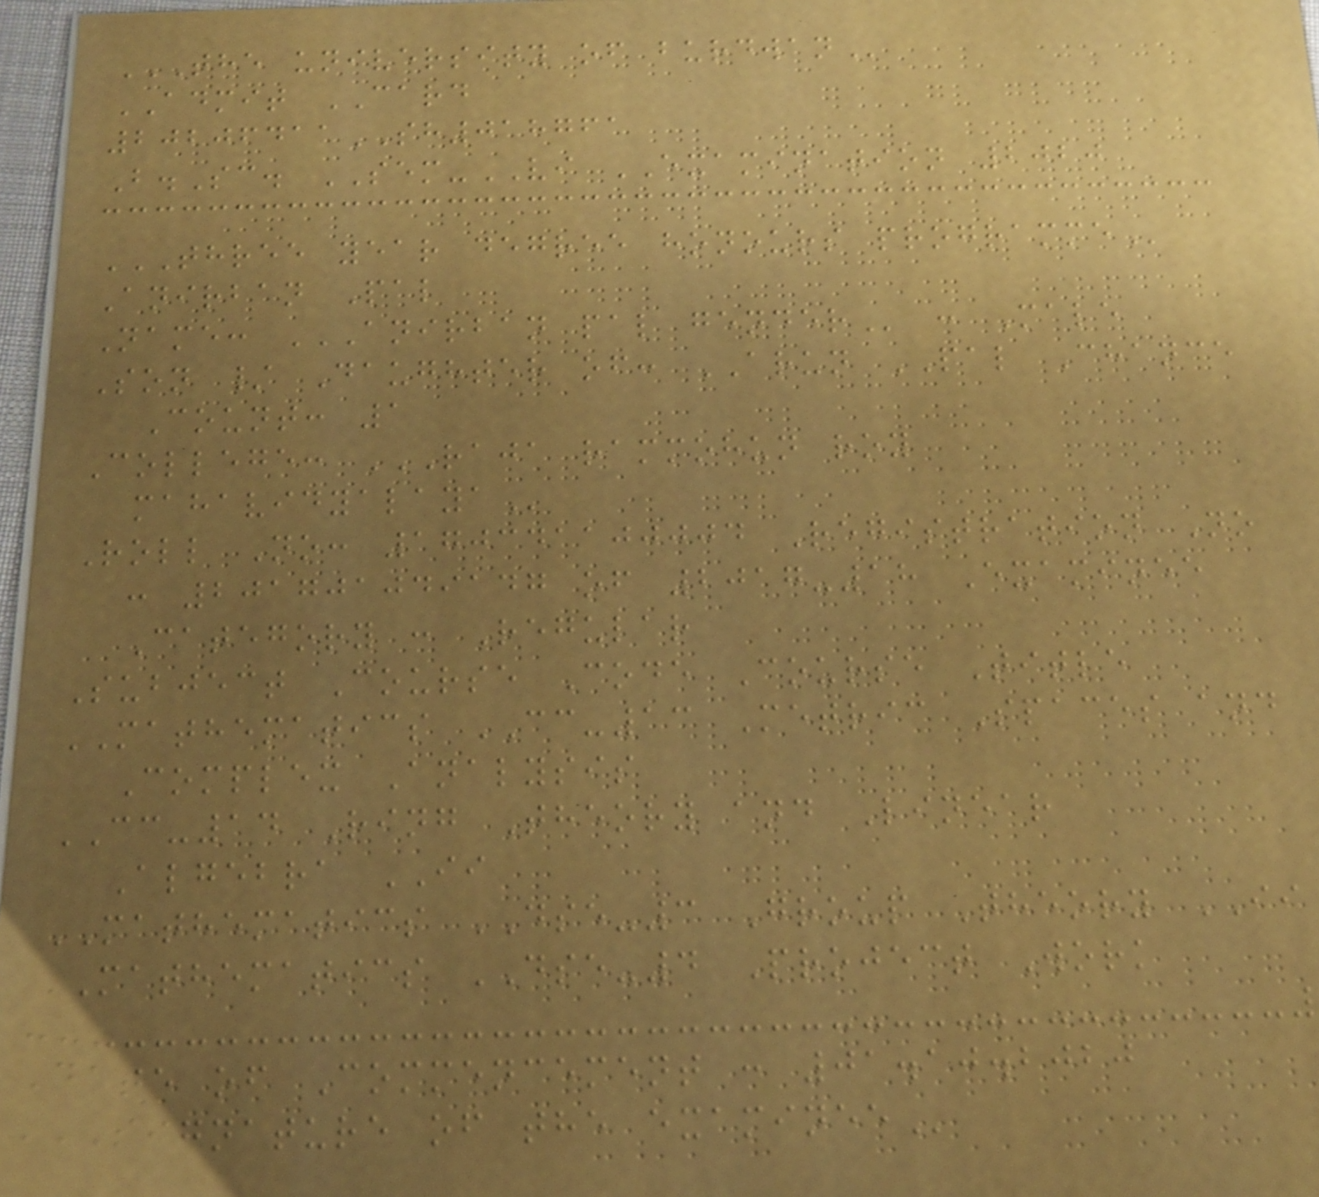THE UNIVERSITY OF BURDWAN
ADMIT CARD
20206411SH018761
B.Sc. SEM-VI EXAMINATION 2020
THREE YEAR DEGREE HONOURS PROGRAMME
Anirban Pal
Name: ANIRBAN PAL GENDER : Male
Son / Daughter of: ARUN PAL Chance
Count: 1
College: RAJA RAMMOHUN ROY
MAHAVIDYALAYA
Roll No: 170341100004 Registration No
: 201701049147 of 2017-18 Examinee
Category : Regular
Subject Course Code Course Title
MATHEMATICS CC-13 Metric Spaces and
Complex Analysis
CC-14 Ring Theory and Linear
Algebra II
MATHEMATICS DSE-3 Group Theory II
MATHEMATICS DSE-4 Project Work
Date of Commencement : 01.10.2020
SIGNATURE OF THE EXAMINEE
